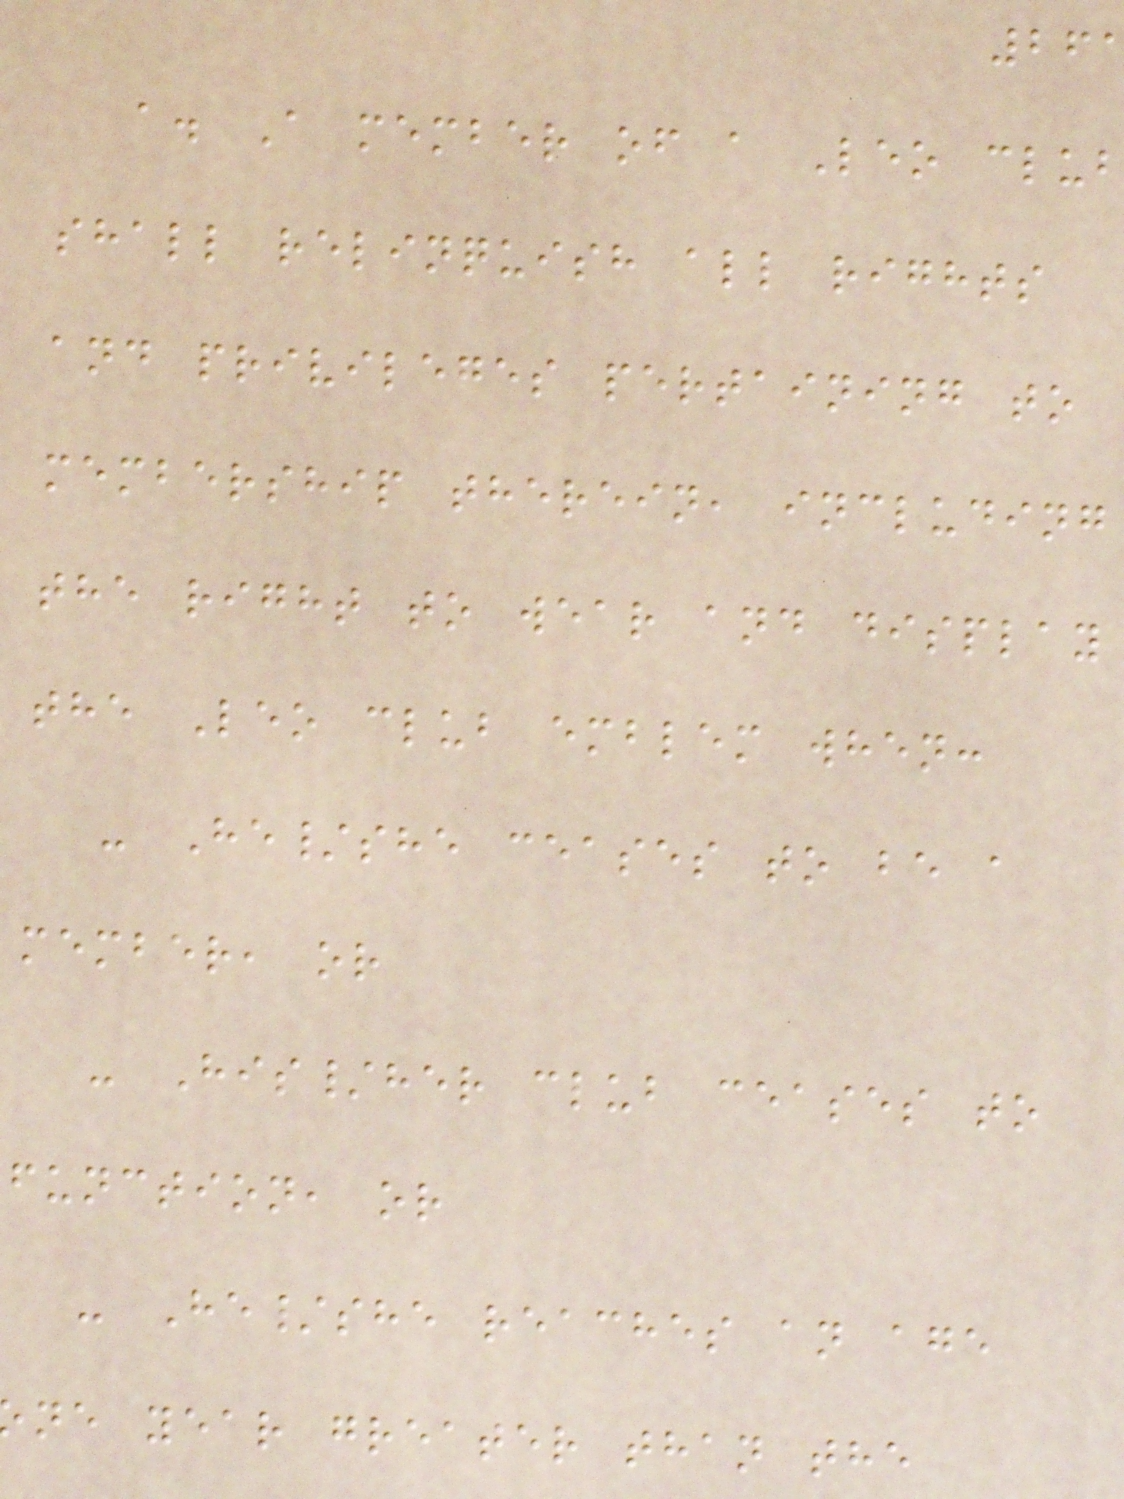a. A member of a Leo club
shall relinquish all rights
and privileges pertaining to
membership therein, including
the right to wear and display
the Leo club emblem when:
- He/she ceases to be a
member, or
- His/her club ceases to
function, or
- He/she reaches an age
ne year greater than the
